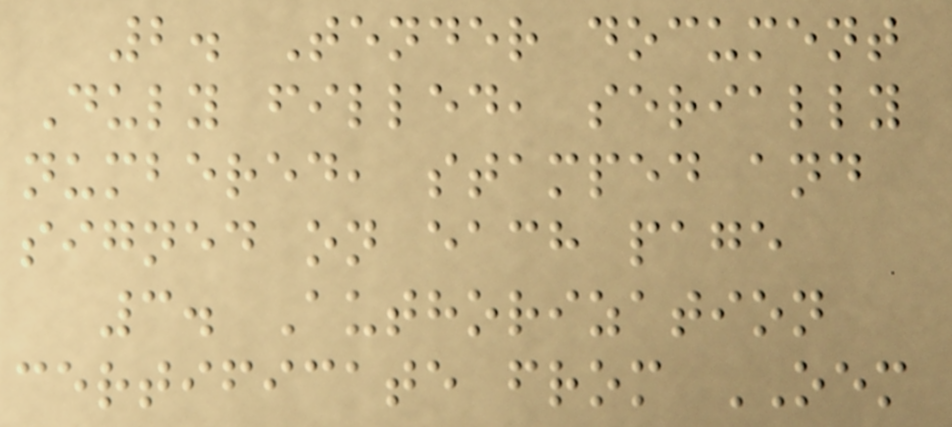2. Tender document
Duly filled, serially
numbered, stamped and
signed on each page
3. Authorization
certificate from OEM
